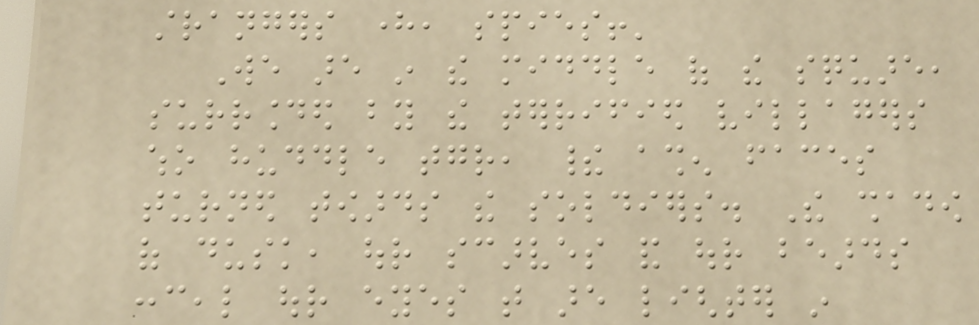strangers here, spies!'
We are in the middle of the square,
surrounded by the terrified villagers
who huddle together, their ashen faces
turned towards the soldiers. The shadow
of dusk, our scarves and our beards
conceal our eyes that are lighter in
